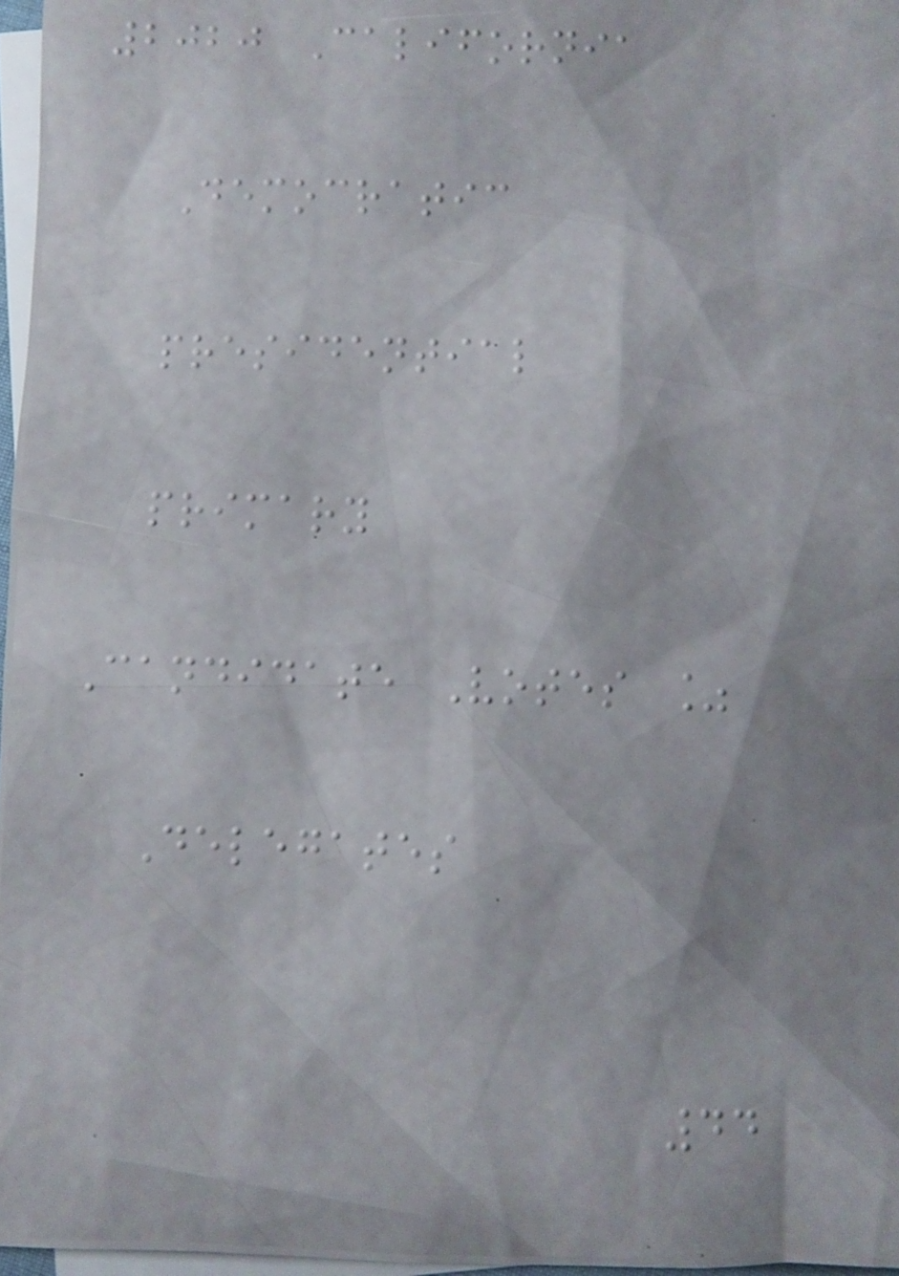2020 California
Democratic
presidential
primary
Candidate Votes %
Delegates
44
